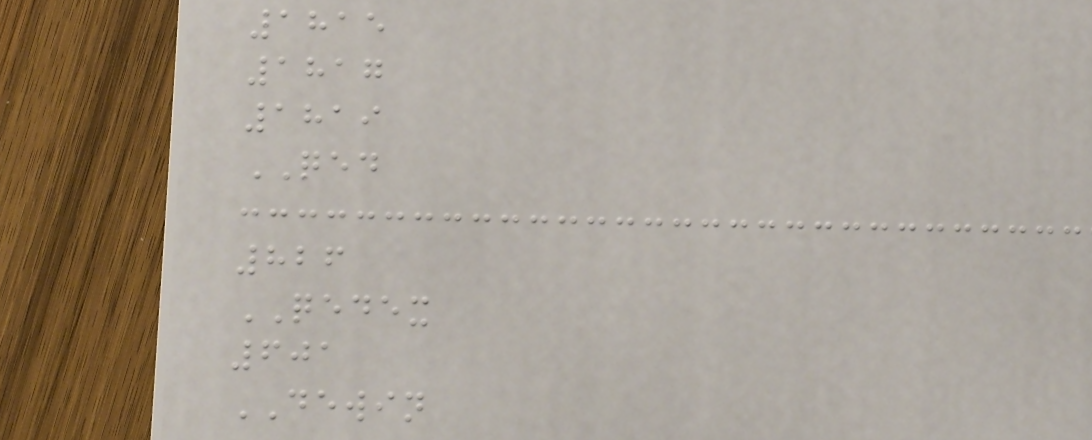1815
1817
1819
QED
826
QEDEX
601
DEWIN
